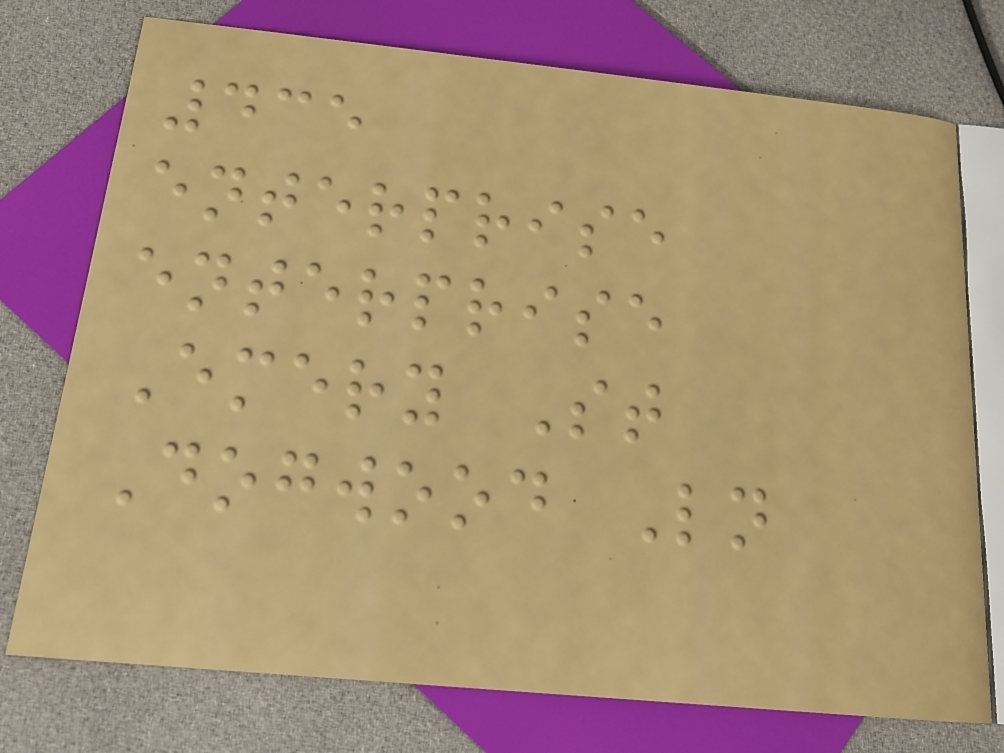435
enterprise
enterprise
Emery St
Dogwood Ln
